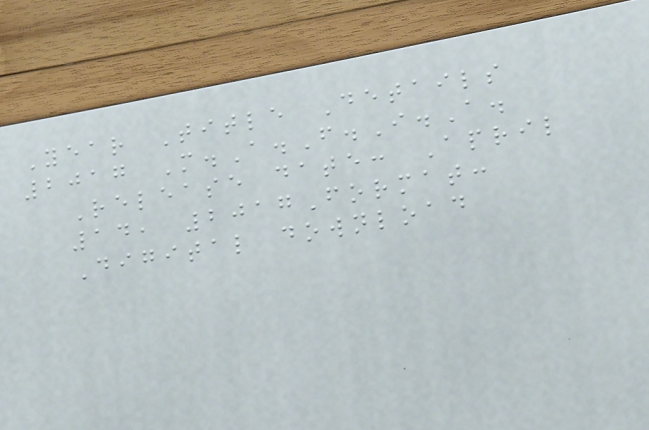Year Title Details
2017 M.A.F.I.A.
Release date: April
14, 2017Format:
Digital download
